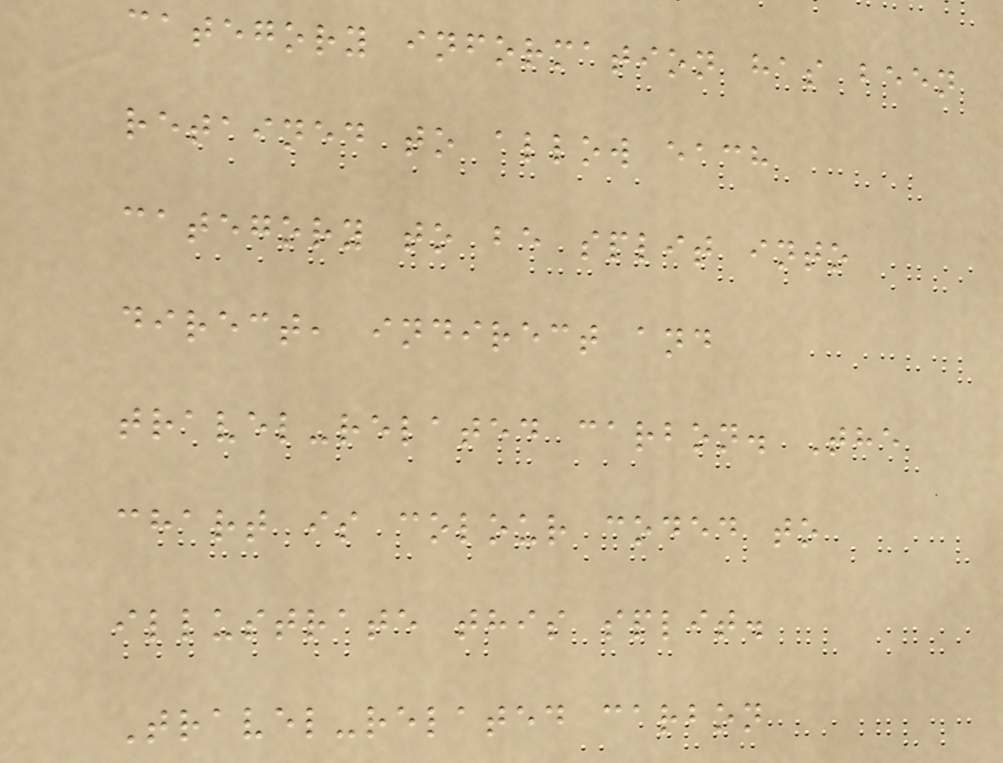category information has been
retained to allow each
category to be split into
direct, indirect and
travel-related carbon. The
chart is colour coded to
illustrate this split.
Travel-related carbon
